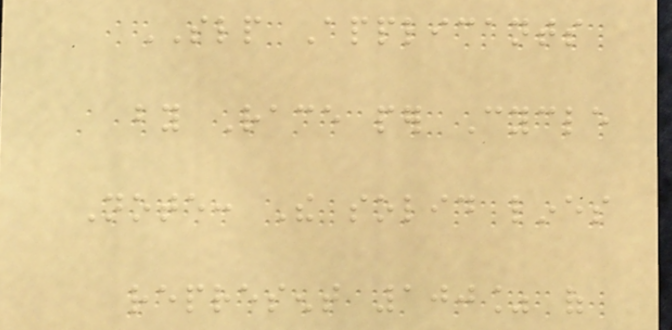SLP Applicants
by Race per Cycle
Note: The solid lines
represent 100% of
